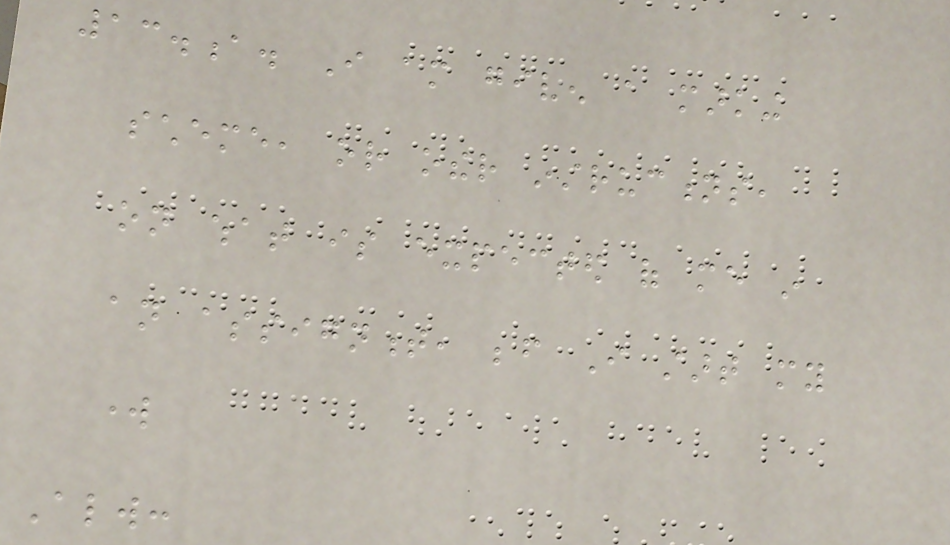13.a. I am given a marking
scheme, or other instructions,
on what is expected of me in
an assignment, before I start my
work
Always:
